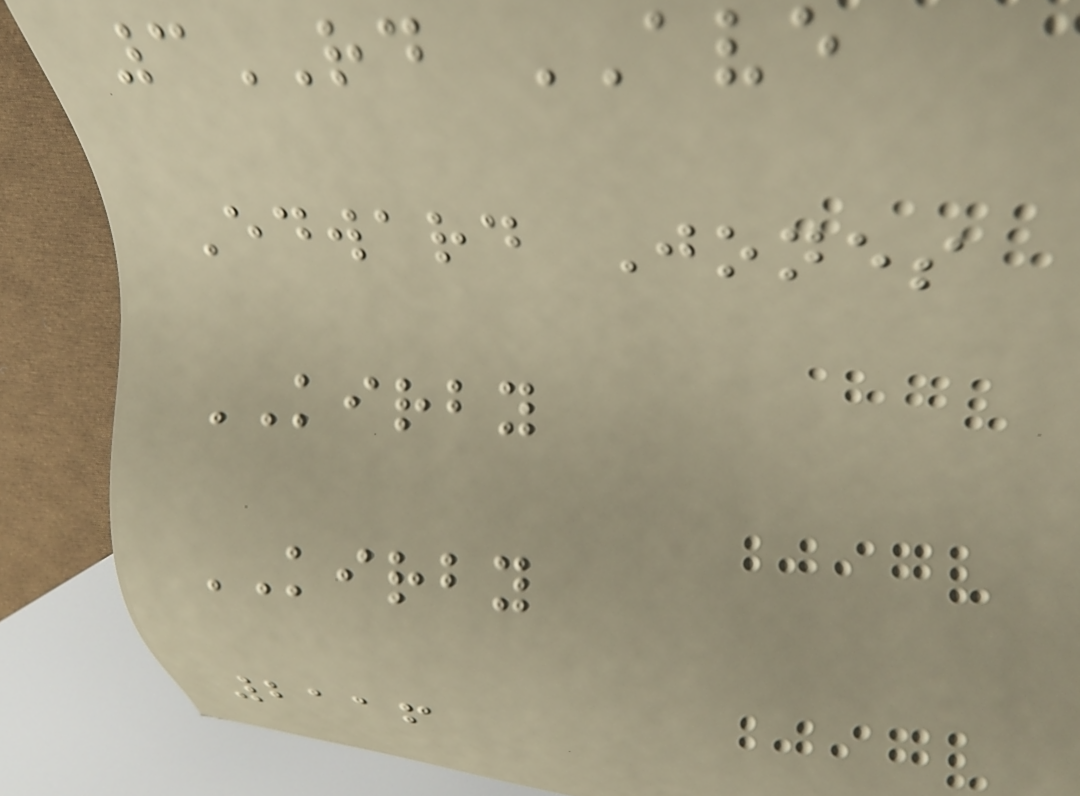3RD AVE
Edward Jones
KIRBY
KIRBY
2116
